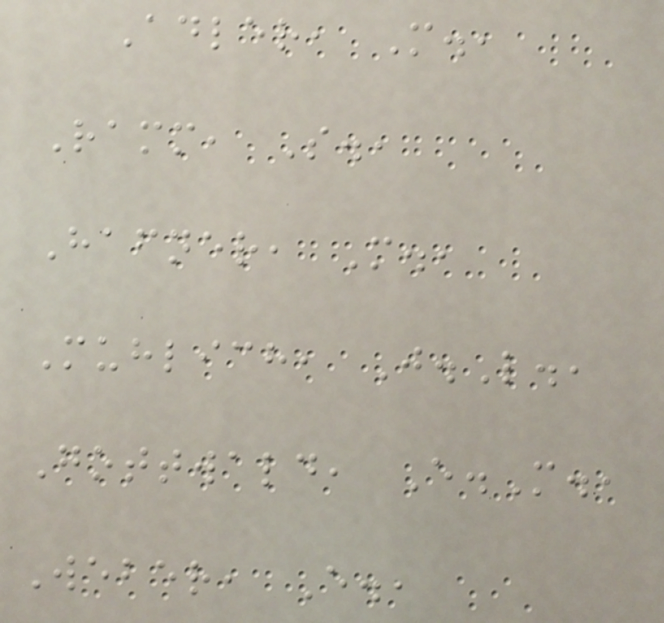Adler, M.,
Ramm, S.,
Hafner, M.,
Muhlich, J.L.,
Gottwald, E.M.,
Weber, E.,
